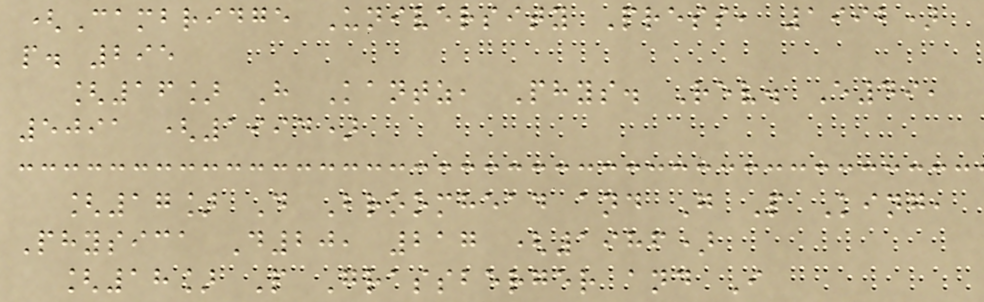(Cambridge University Press, 1992)
p. 295
[16] H Kantz, Phys. Rev. E49,
5091 (1994)
[17] D Broomhead and G P King,
Physica D20, 217 (1986)
[18] P Grassberger and I
